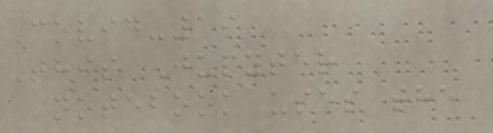Covid-19
This Jupyter
notebook uses the
